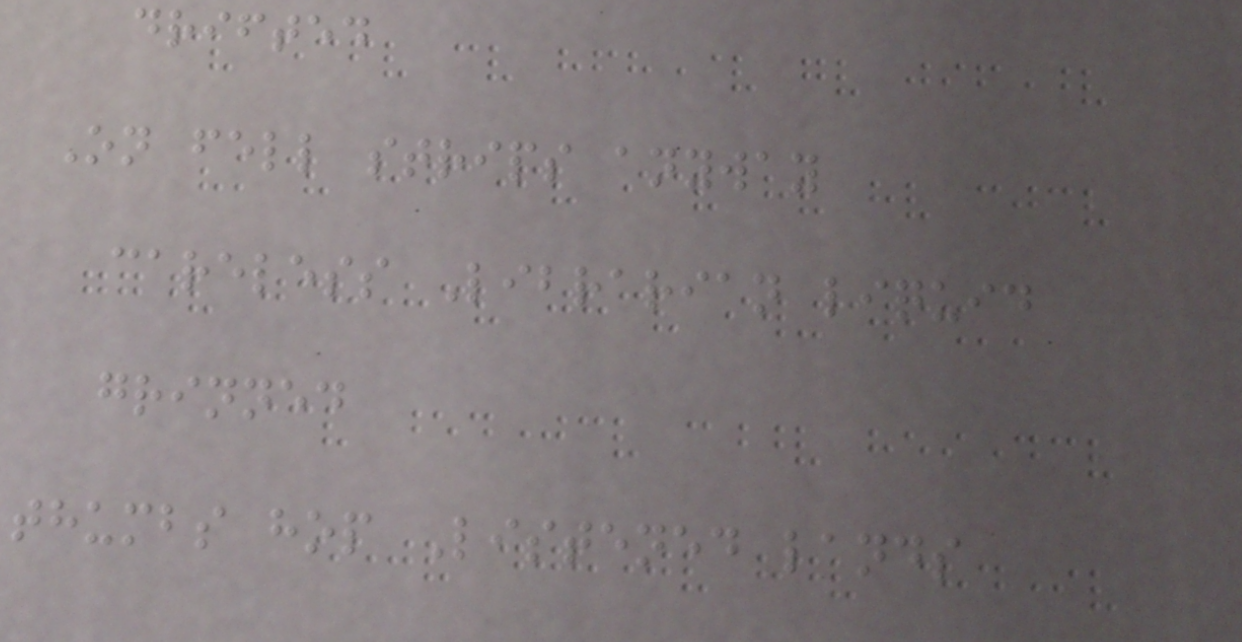drifted
On fell strips anyway
careless Librarian liquid
grinned
thumbs hop Listened lands
